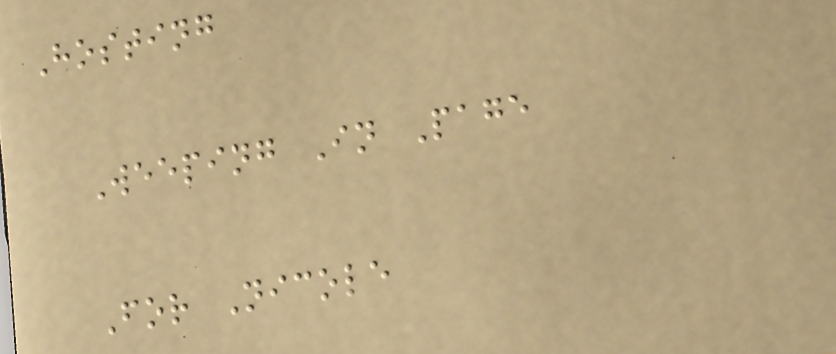Hosting
Weeping In Page
For Nicole
